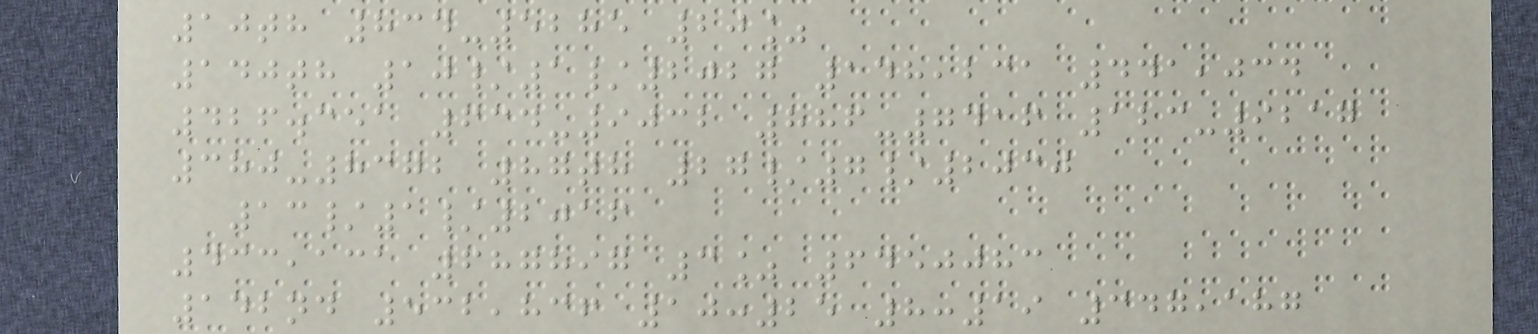10th 834-5285 20%
140th 10/1/2027 148,231 441,034
426.351 634-9032 886-7416 123-9217
380-8372 87th 27/7/2030
13/1/2016
433,131 687897 3% 6450083
142nd 532,836 10:25 8:19 347,187
